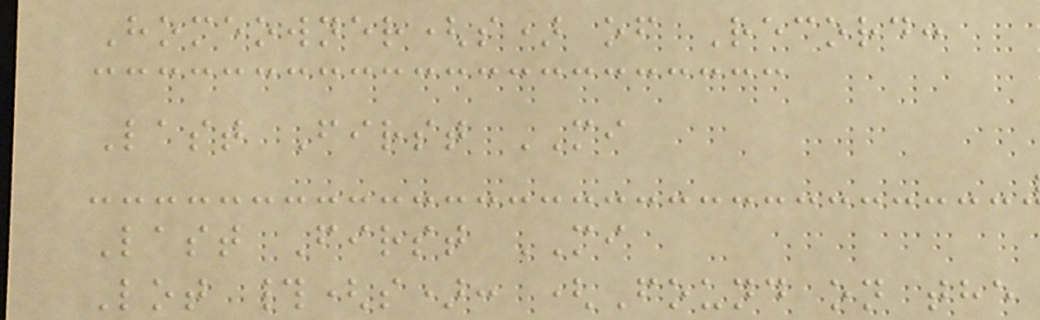Homeowner(s) of Record:
Last First MI
Last First MI
Lot #(s): (Found on the
